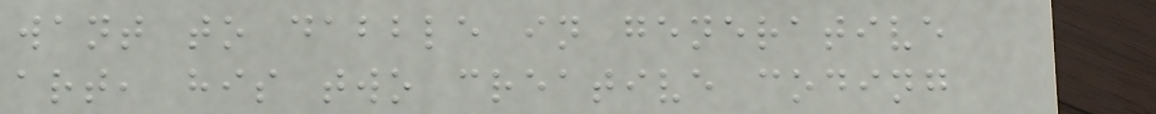want to dabble in generative
art, his two creative coding
